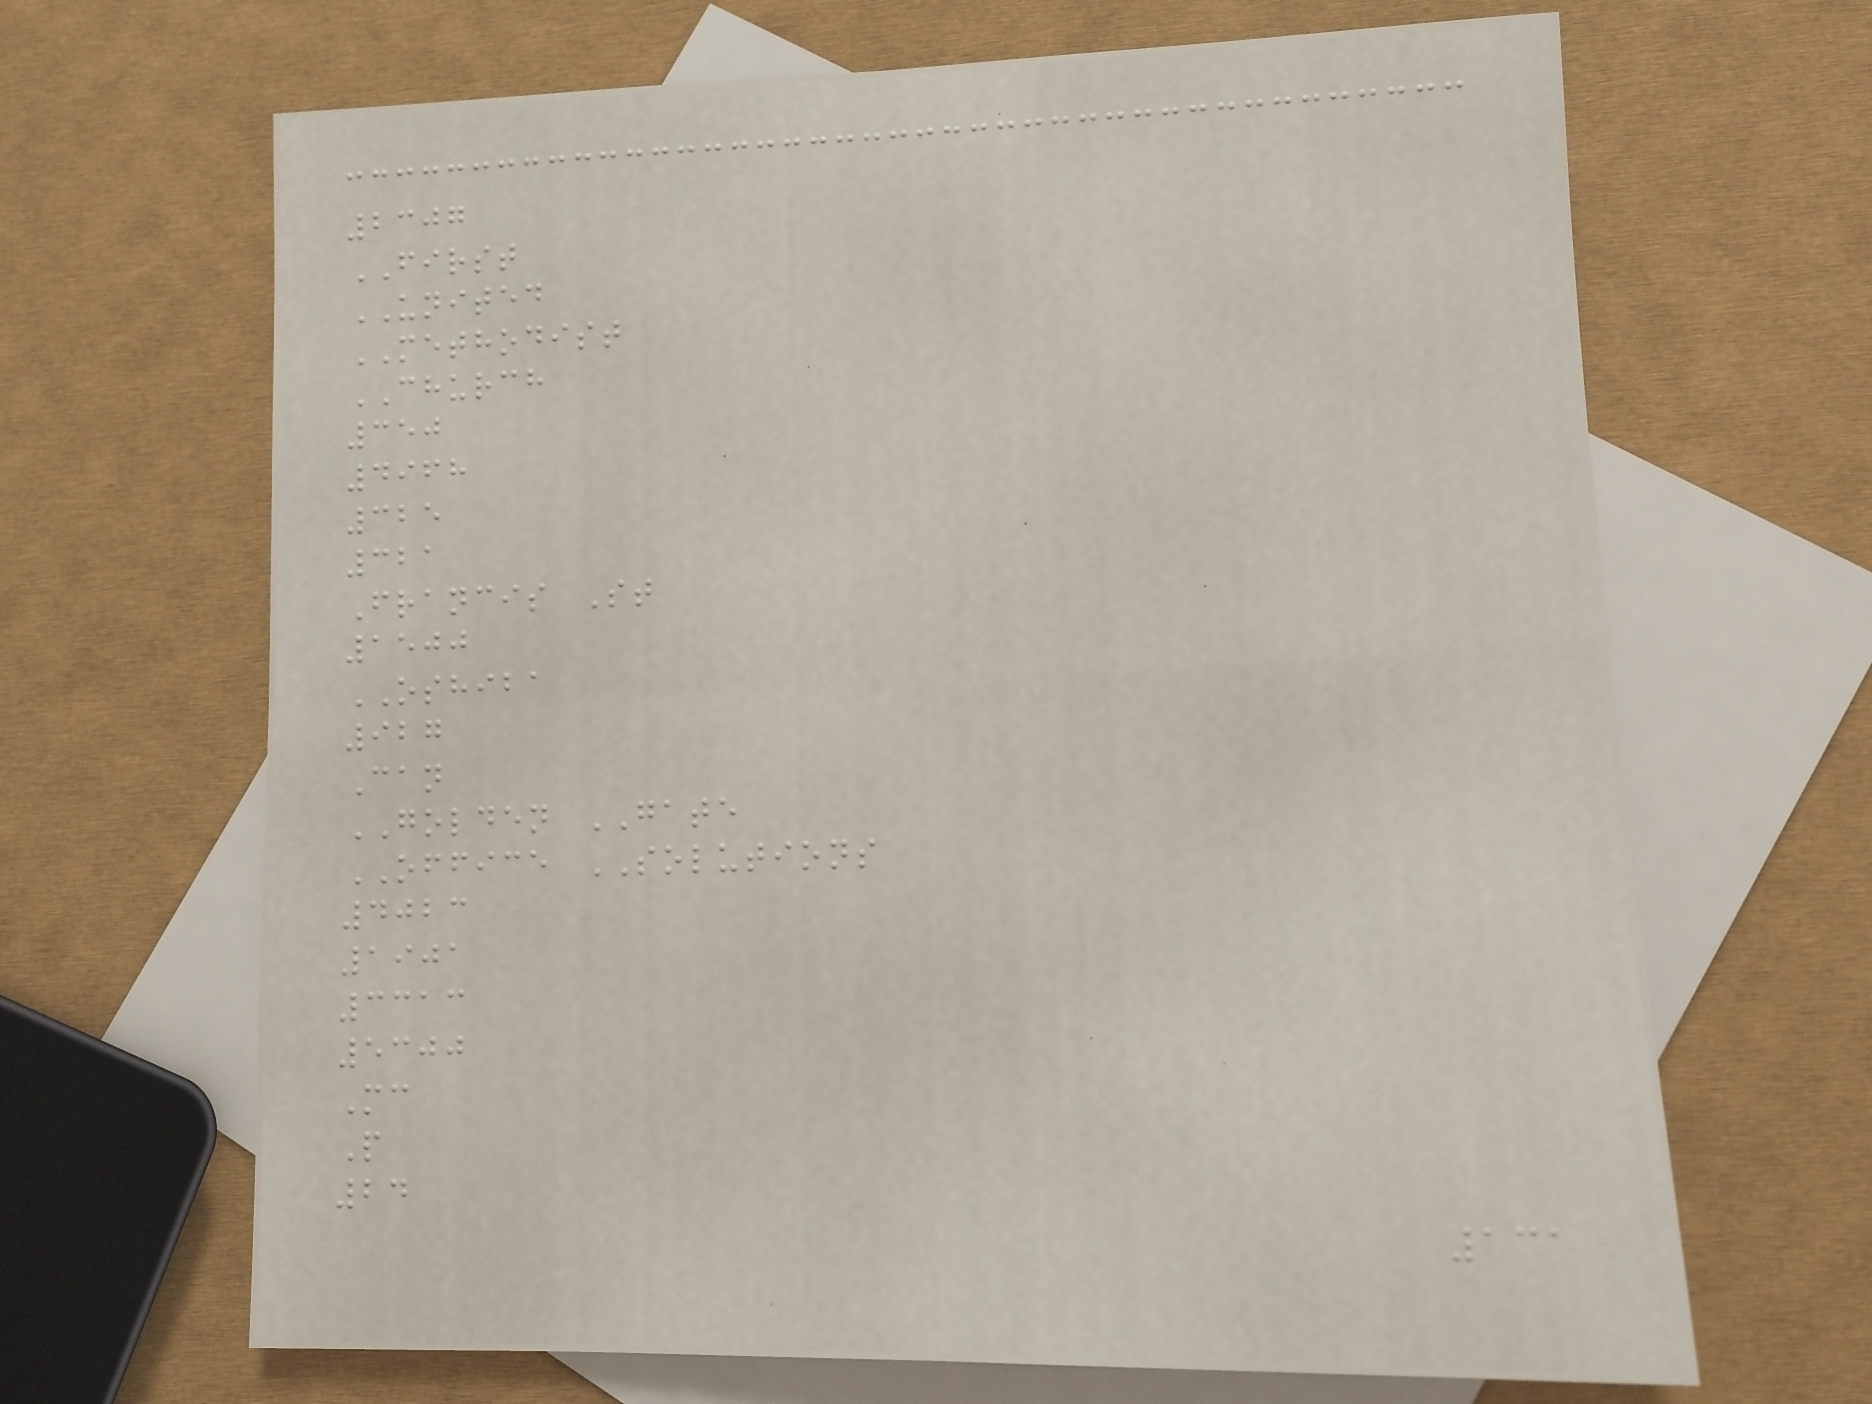2307
FIRST
UNITED
METHODIST
CHURCH
350
4968
325
321
Francis St
1500
OSHIBA
927
Can
GOLDEN GATE
OFFICE SOLUTIONS
4023
1901
3313
5300
Mc
P
24
131
